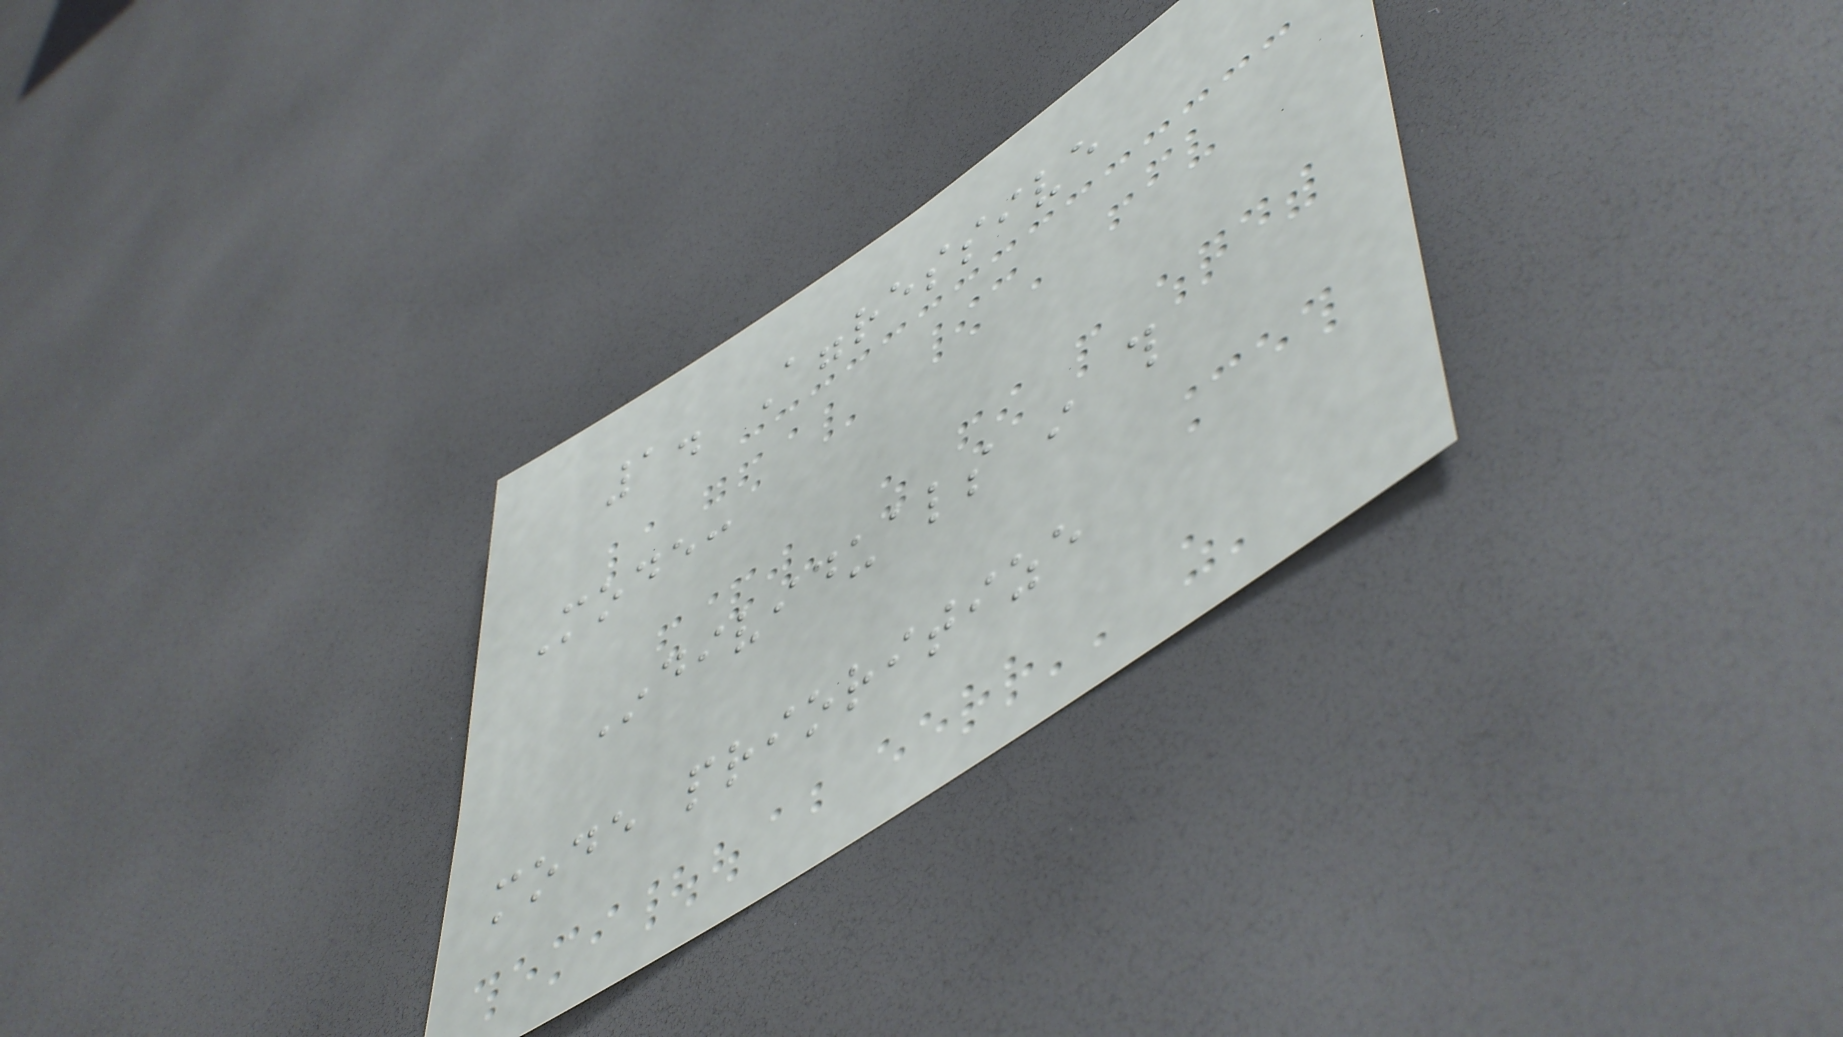1. Aggressive
Mode:
Individuals in this
mode prioritize
